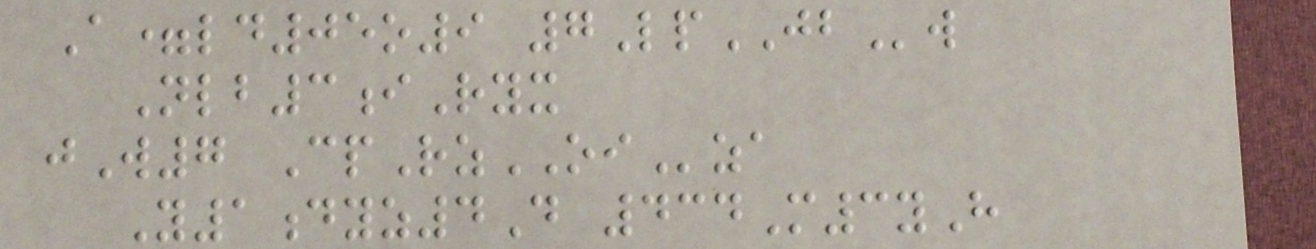A=ld05o9 7LpJBw
Nlb3iRyx
jW7 CpRzOIza
Y1dyz4D 434M3yH
